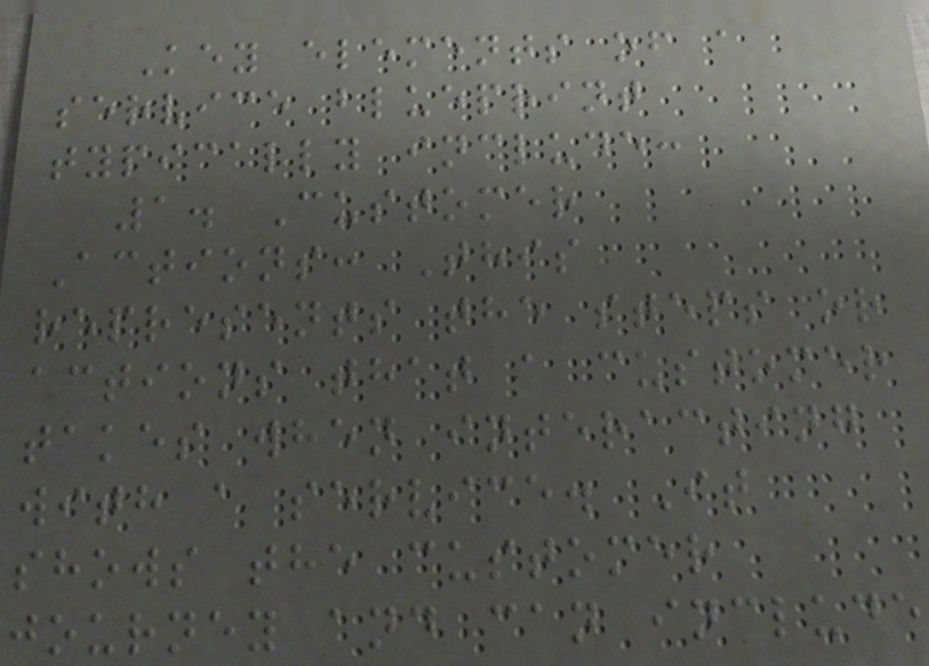Key elements of a
service blueprint
typically include:
1. Customer
Actions: This
represents the steps or
actions that a customer
takes when interacting
with a service. It
shows the customer
journey and can include
